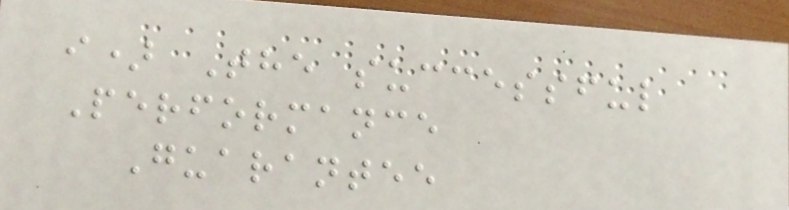i) The successful
Performance
Guarantee
